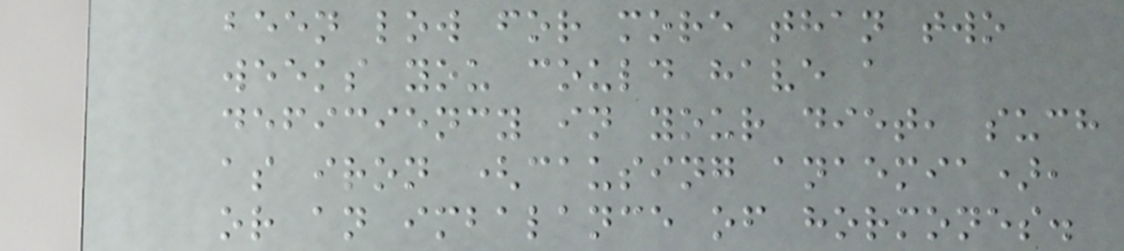been low for more than two
weeks you could have a
deficiency in your diet, such
as iron (causing anaemia),
or an imbalance of hormones.
